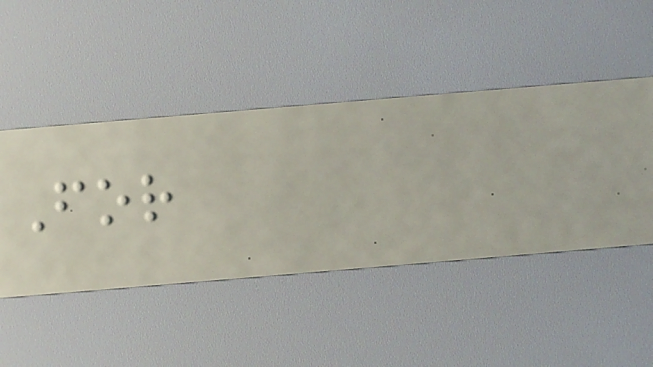For
